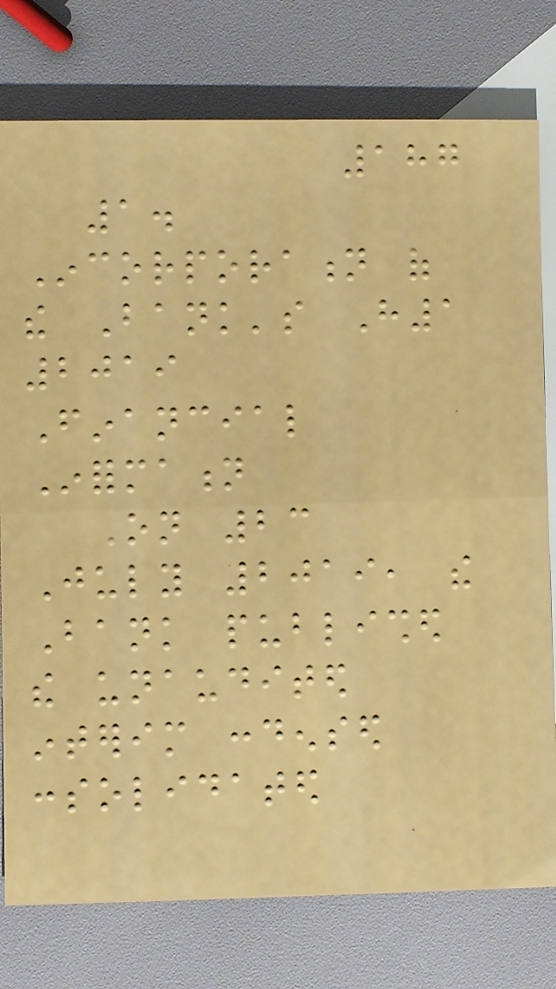187
1.
Incorporation of
the Bank's H1
2019
Financial
Information
On 23
July 2019, the
Bank published
the unaudited
interim condensed
consolidated
